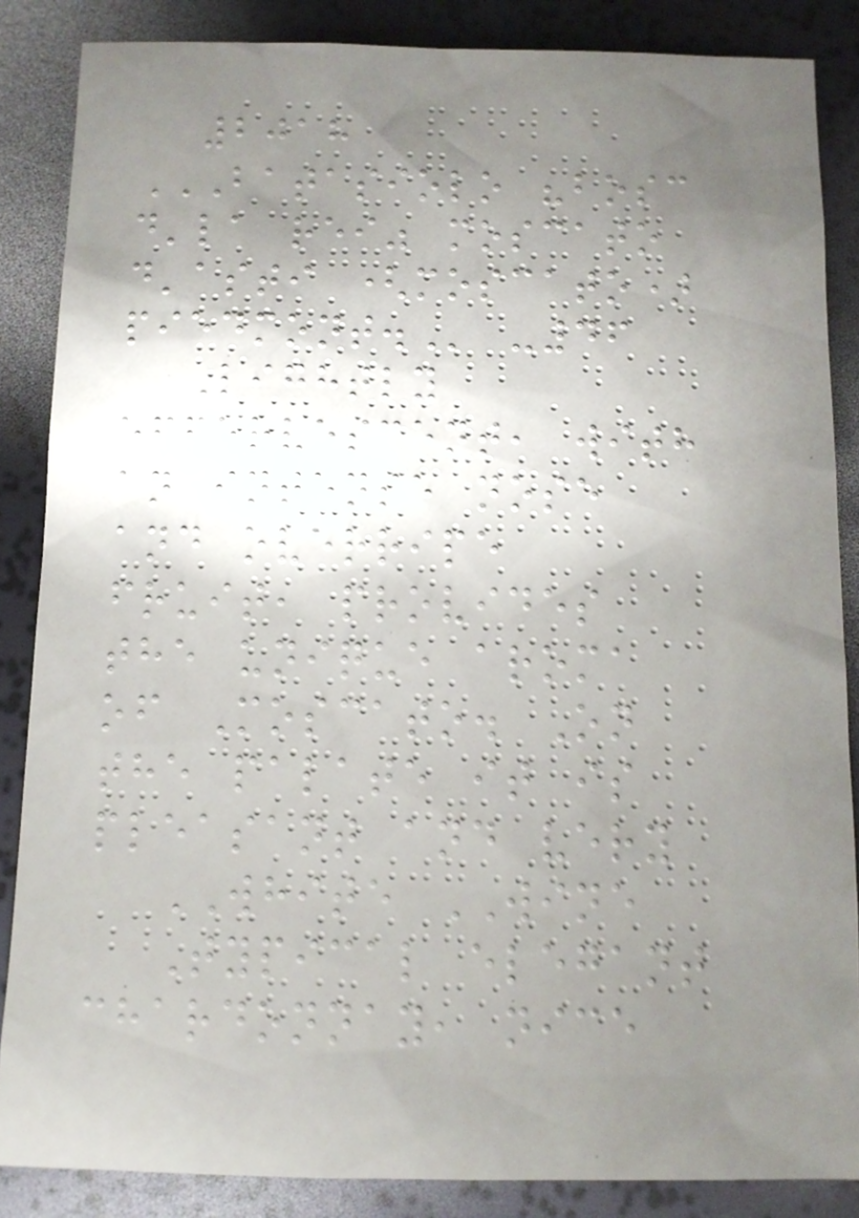2018
BATASIOLO "BOSC
D'LA REI" MOSCATO
D'ASTI (MOSCATO)
PIEDMONT. -46
Lightly
effervescent, with
an intense nose
and overripe
fruit, provides
the unique aroma
of Moscato. On
the palate it is
pleasant and very
WHITE WINE
Typical elegant
chardonnay, nice
